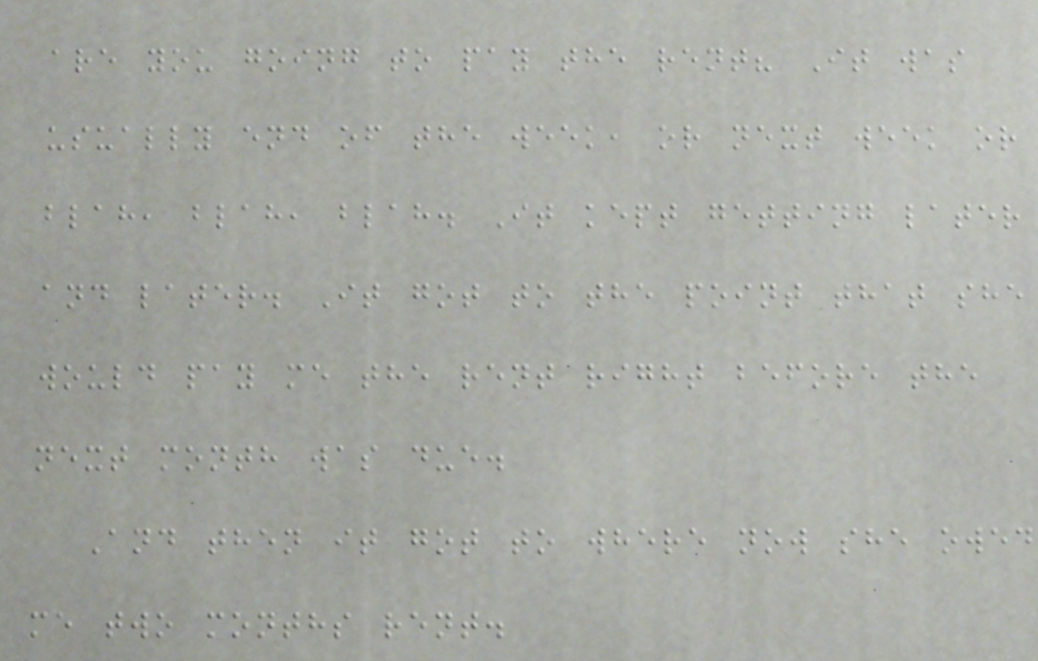are you going to pay the rent? It was
usually end of the week, or next week or
blah, blah, blah. It kept getting later
and later. It got to the point that she
would pay me the rent right before the
next month was due.
And then it got to where now she owed
me two months rent.
